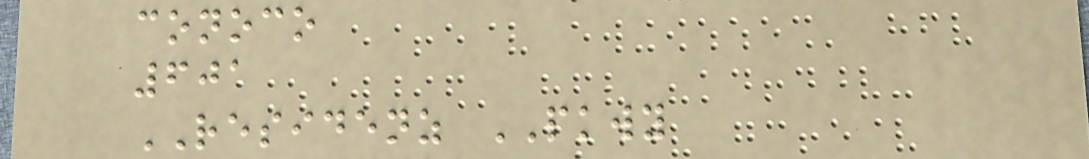conoco
601
RESIDENZ PKWY
